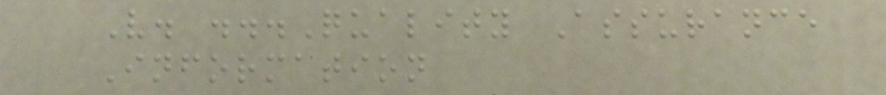V. ...Quality Assurance
Information
